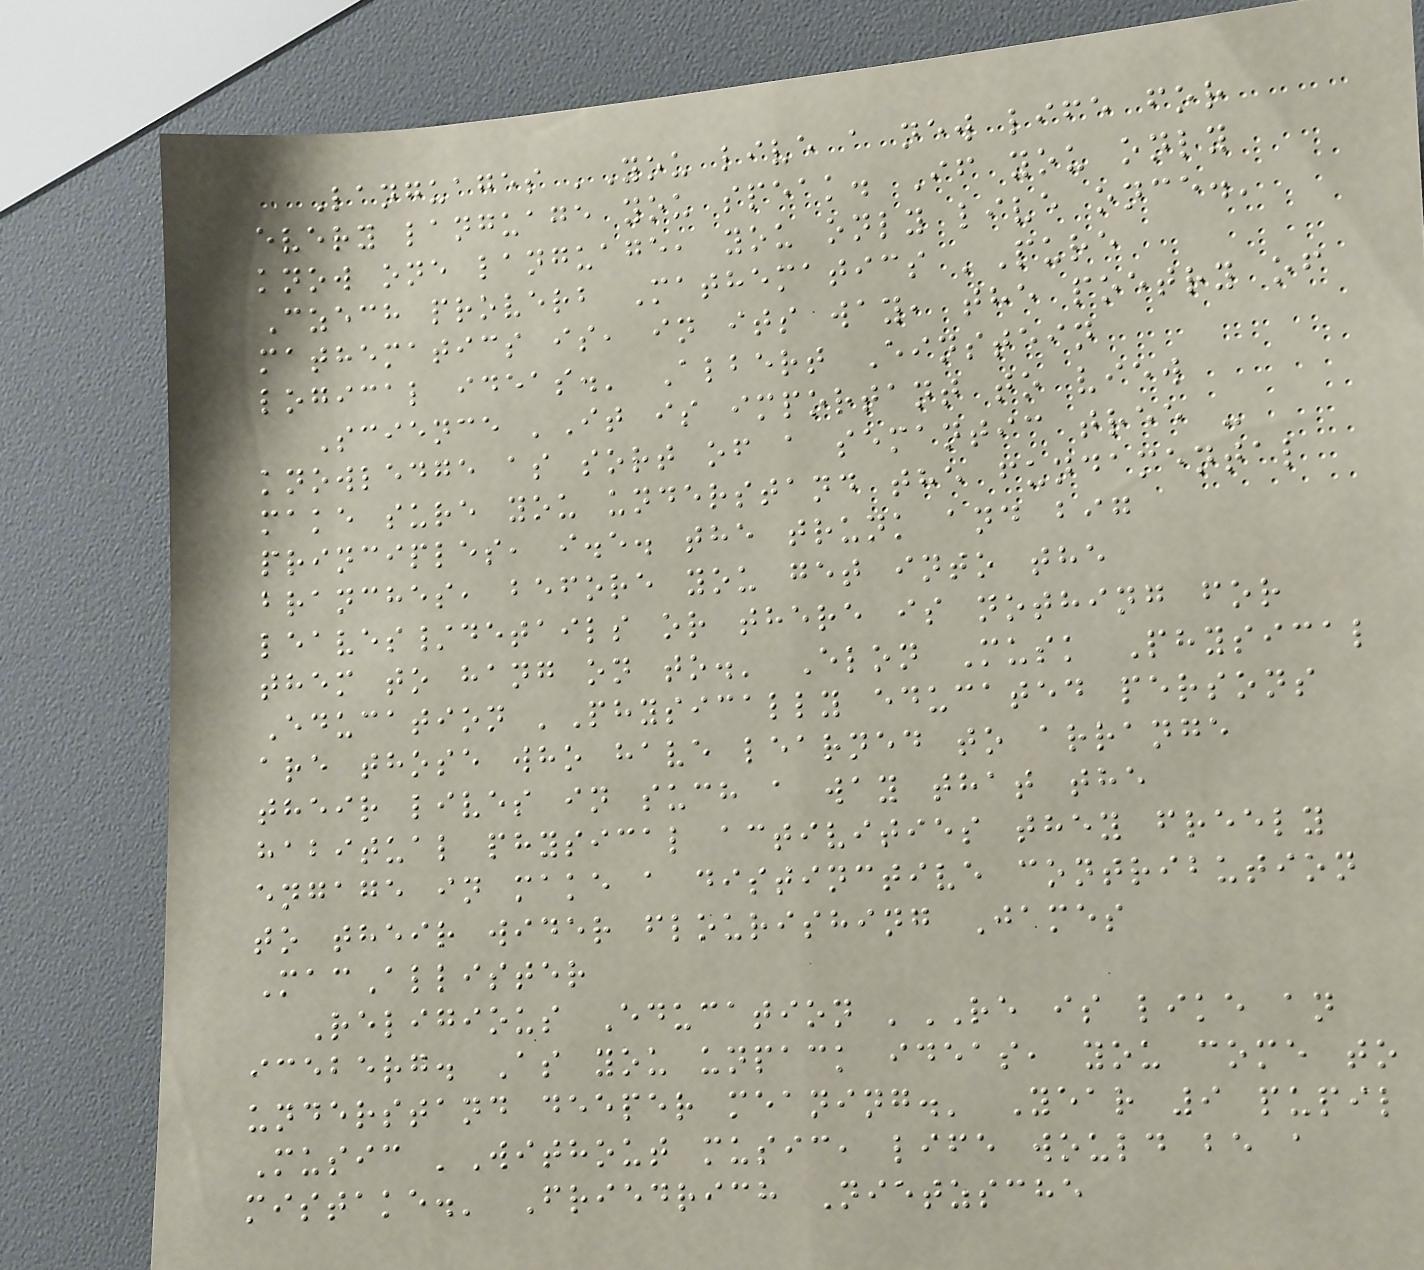Languages 'You live a new life for
every language you speak. If you only
know one language, you only live once.'
Czech proverb Mathematics 'Pure
mathematics is, in its way, the poetry of
logical ideas.' Albert Einstein
Science 'It is important to view
knowledge as sort of a semantic tree -
make sure you understand the fundamental
principles, i.e. the trunk and big
branches, before you get into the
leaves/details or there is nothing for
them to hang on to.' Elon Musk Physical
Education 'Physically educated persons
are those who have learned to arrange
their lives in such a way that the
habitual physical activities they freely
engage in make a distinctive contribution
to their wider flourishing James
MacAllister
Religious Education 'RE is like an
iceberg. As you unpack ideas, you come to
understand deeper meaning.' Year 9 pupil
Music 'Without music, life would be a
mistake.' Friedrich Nietzsche
